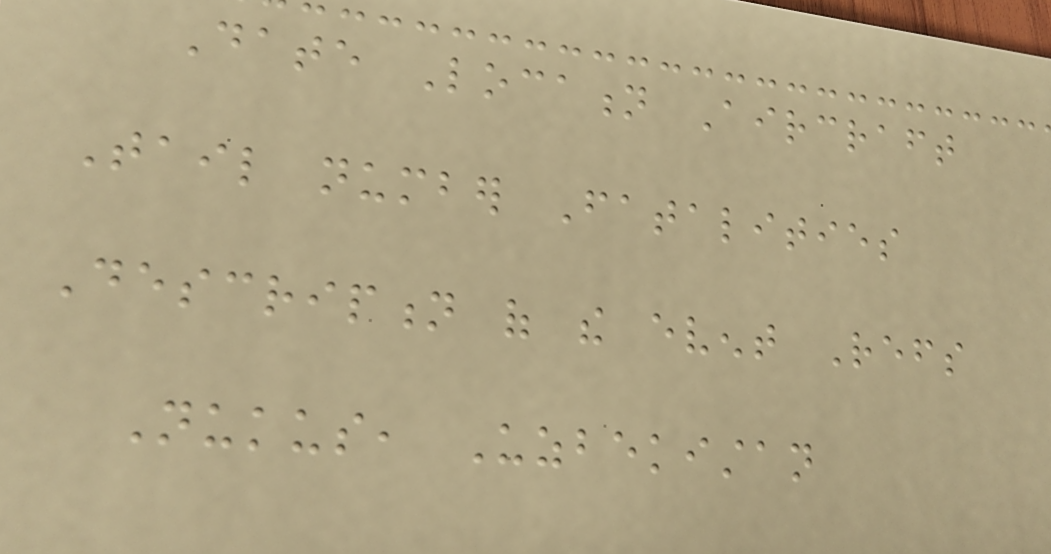Date Location Aircraft
Tail number Fatalities
Description of the event Refs
Nukus, Uzbekistan
